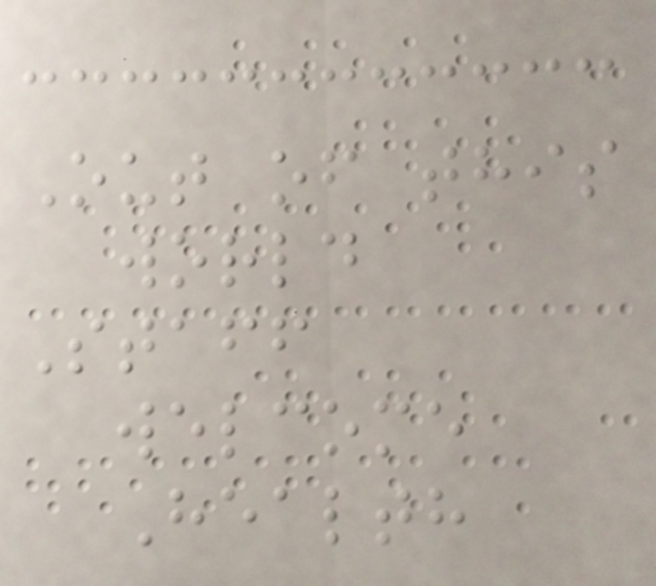Out of this
world
Staff
welcome
Health
